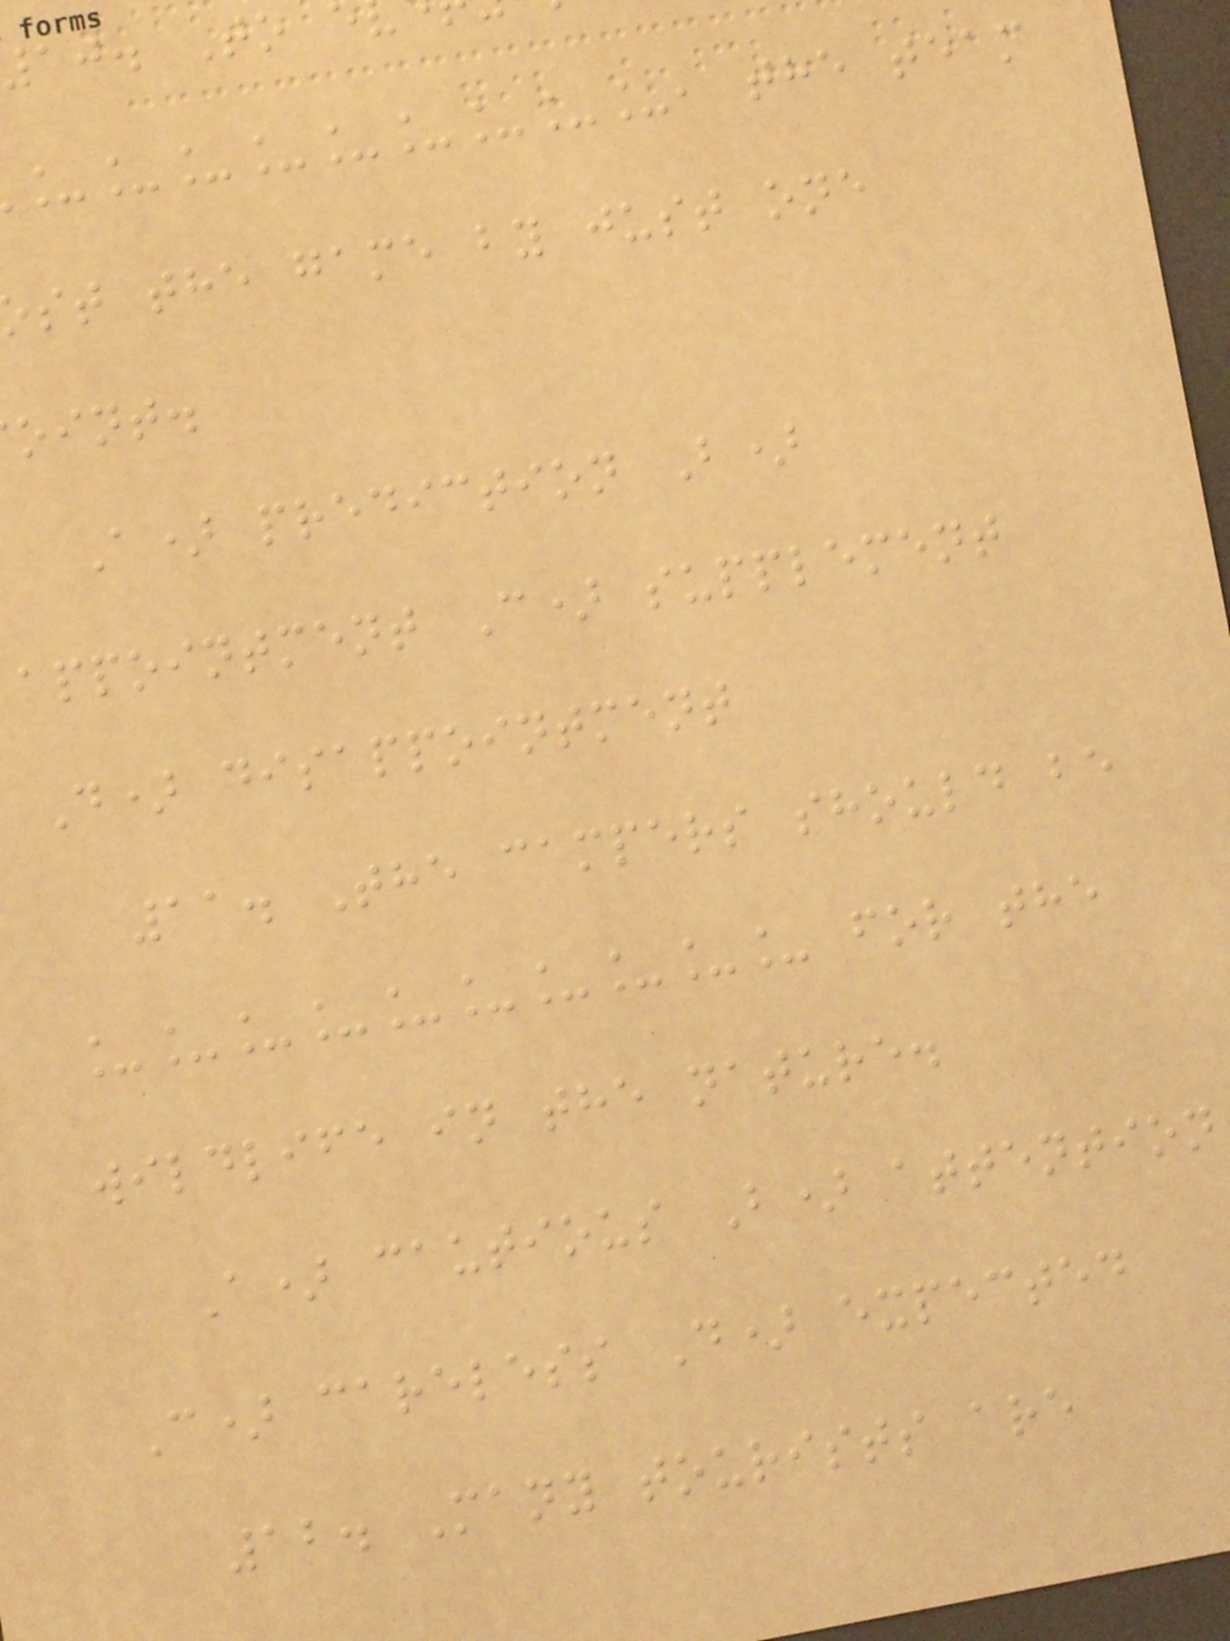aj. To
_________, the team
st the game by just one
oint.
A) prediction B)
appointment C) supplement
D) disappointment
11. The campers should be
__________ for the
wildlife in the nature.
A) cautious B) attention
C) careless D) expected
12. Many tourists are
